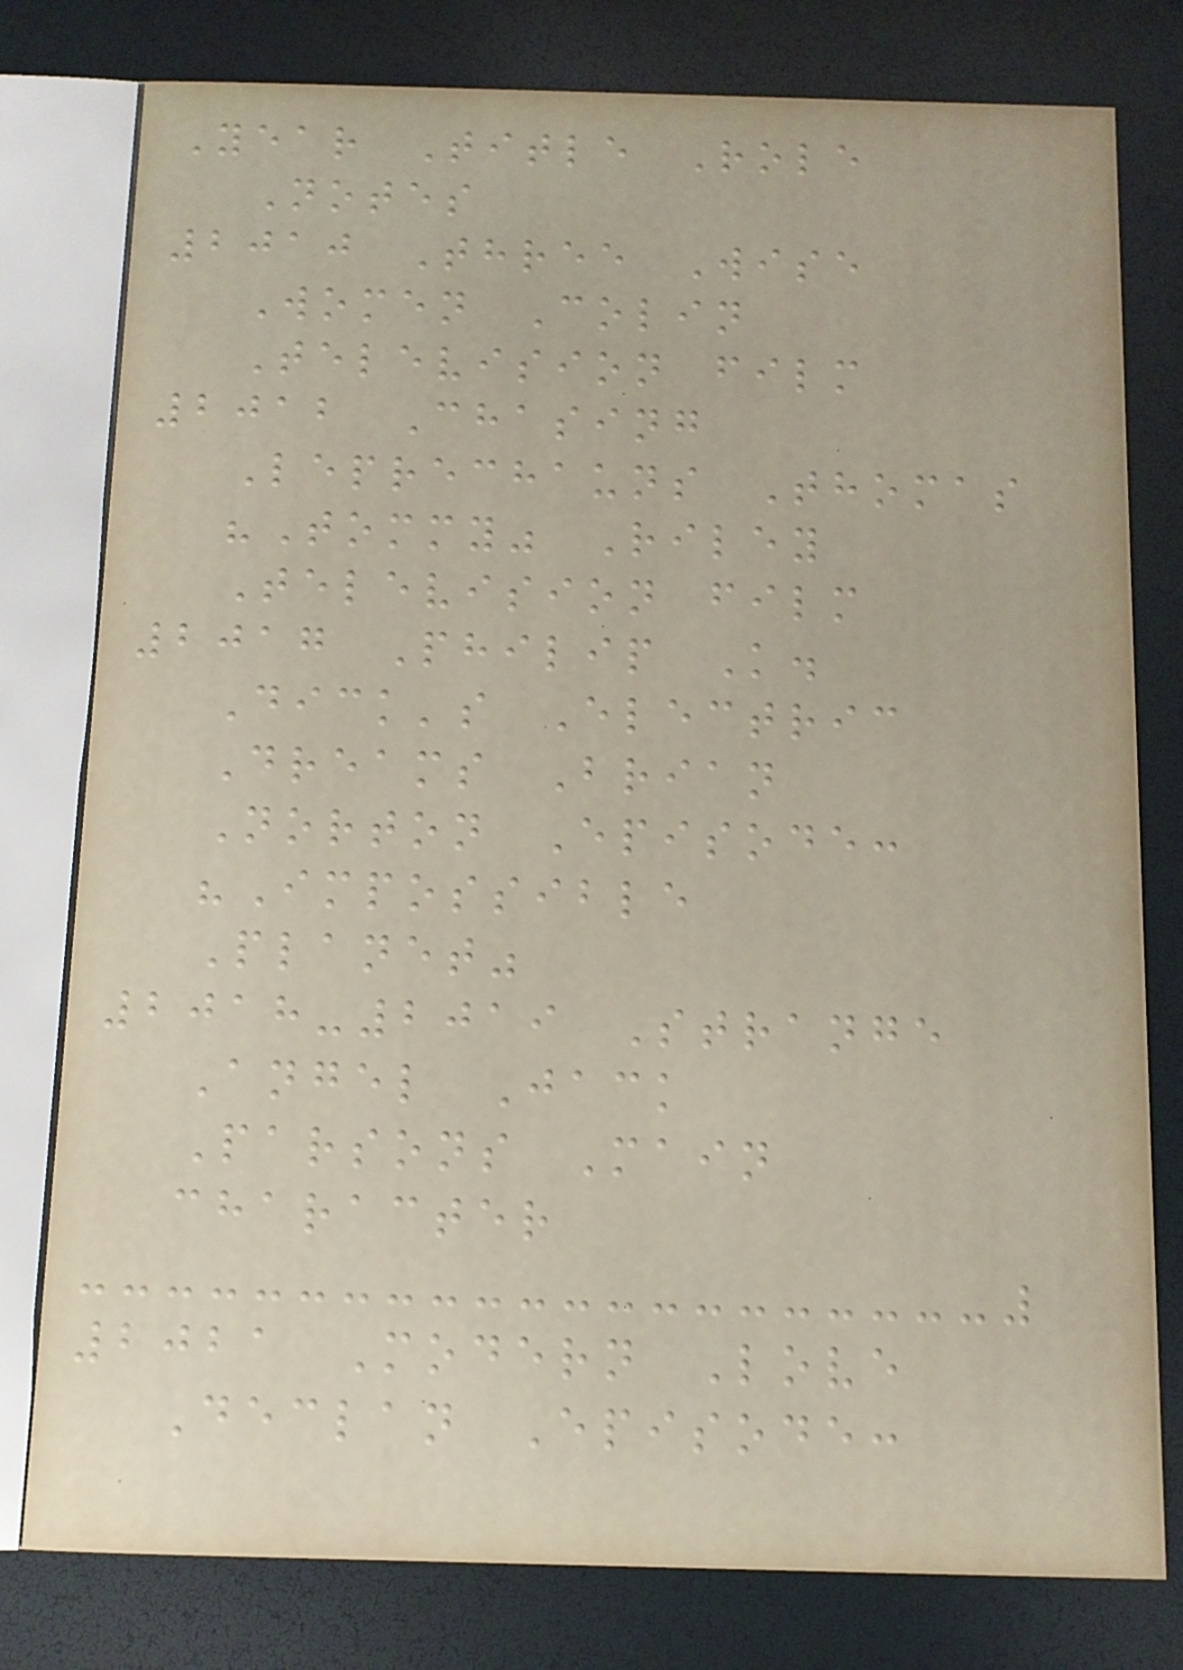Year Title Role
Notes
2010 Three Wise
Women Colin
Television film
2012 Chasing
Leprechauns Thomas
"Tommy" Riley
Television film
2017 Philip K.
Dick's Electric
Dreams Brian
Norton Episode:
"Impossible
Planet"
2018-2019 Strange
Angel Jack
Parsons Main
character
2021 Modern Love
Declan Episode:
